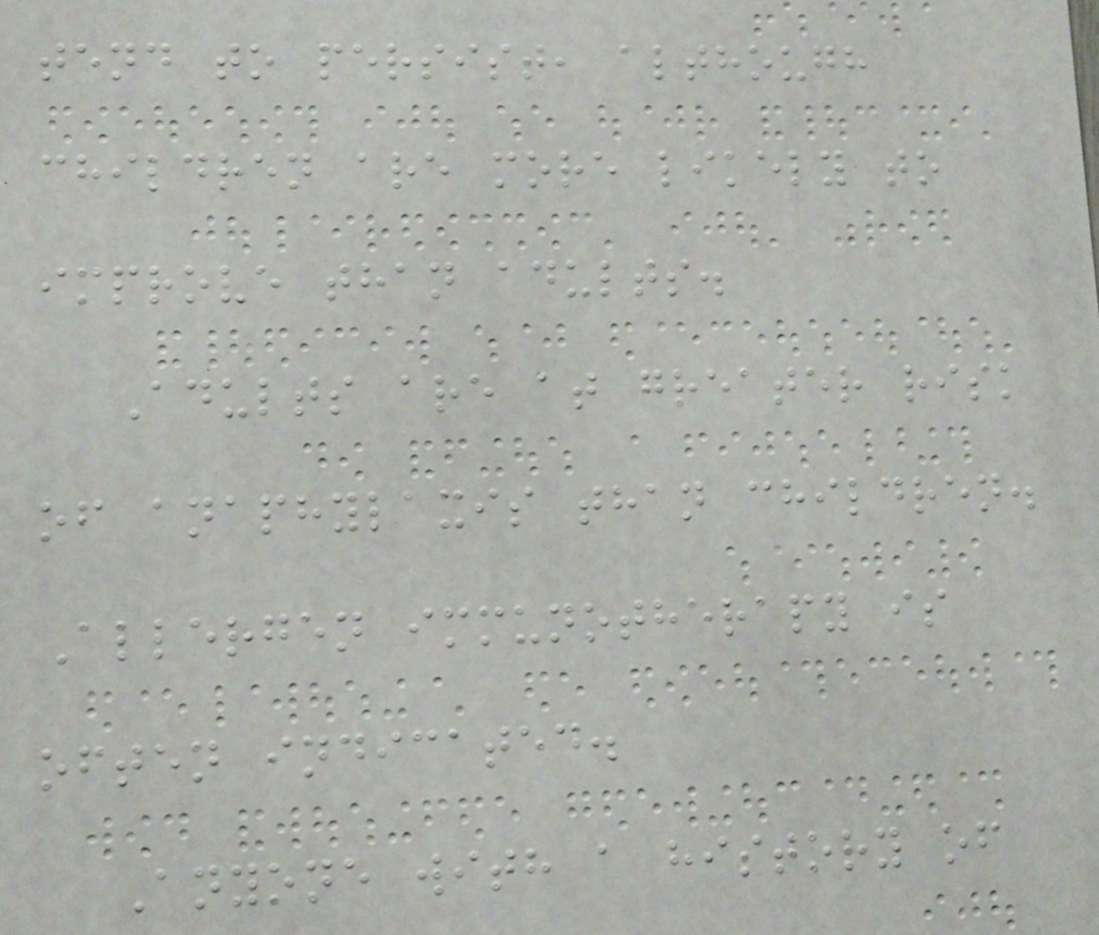tend to persist, although
children are more likely to
improve than adults.
Adults are at greater risk
of anaphylaxis than children.
Allergen immunotherapy is
often indicated.
Anyone with a history of
